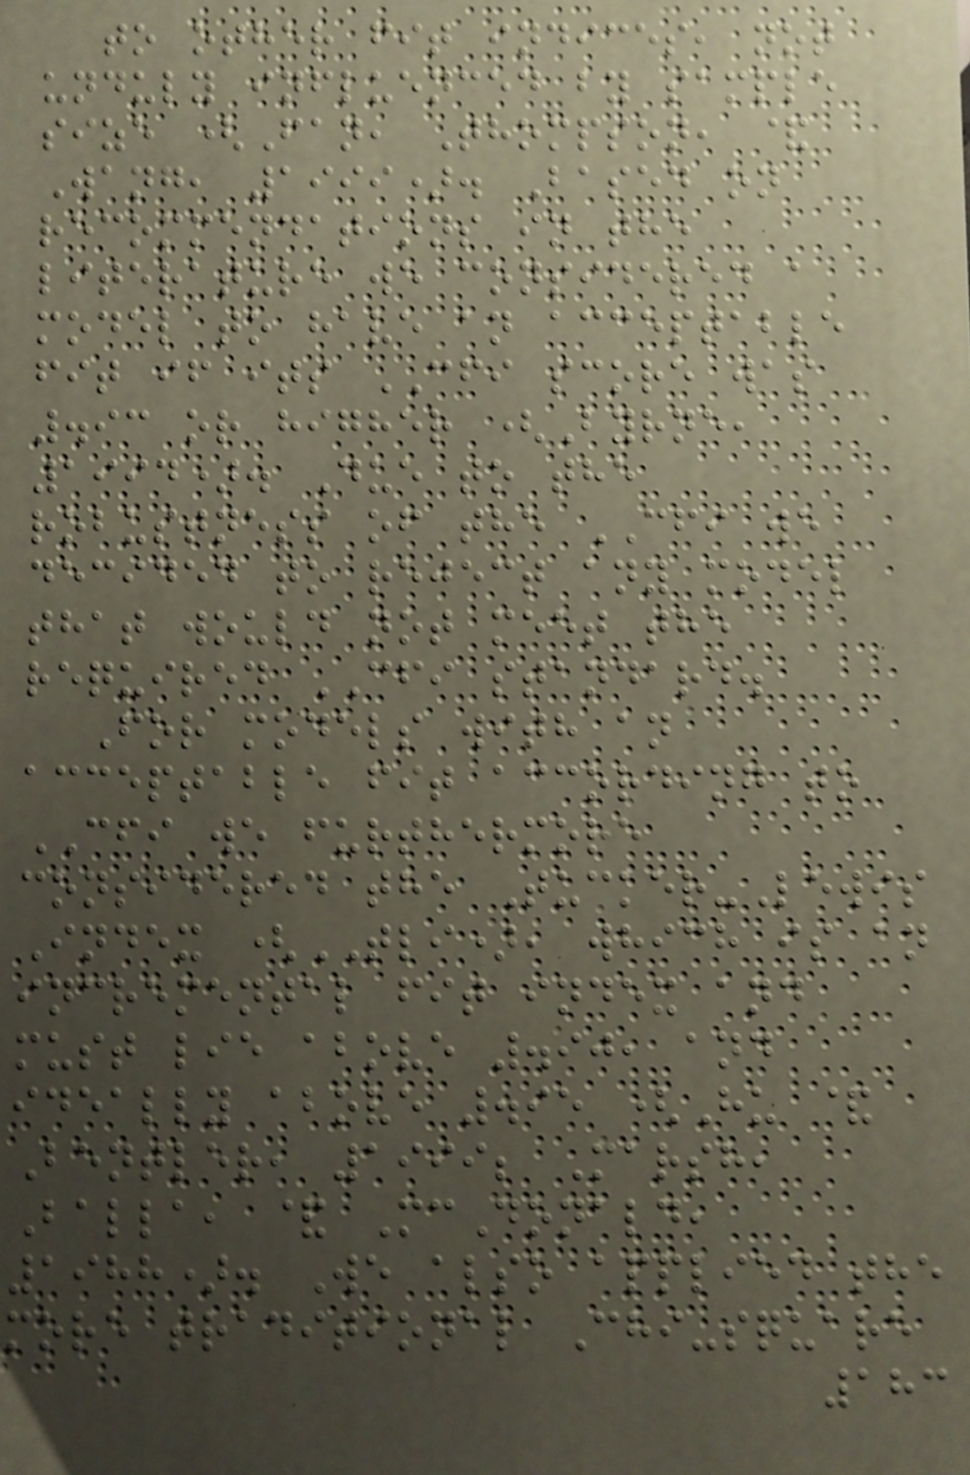to other fit indices, not
unduly influenced by sample
size (Fan, Thompson, &
Wang, 1999). Based on
recommendations in the
literature we considered a
model to have an acceptable
fit if its CFI score was
.93 or higher (Byrne,
1994). Due to the
robustness of the CFI we
decided to reject any model
that would not meet the
required CFI standard.
For models with an
acceptable fit according to
CFI we furthermore
considered the Tucker-Lewis
Index (TLI), which is an
incremental fit index and
must lie above .90, and
ideally above .95 (Hu &
Bentler, 1999; Marsh,
Balla, & McDonald,
1988). We also applied the
more traditional Chi-square
183
